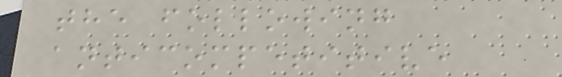the following
anticompetitive
